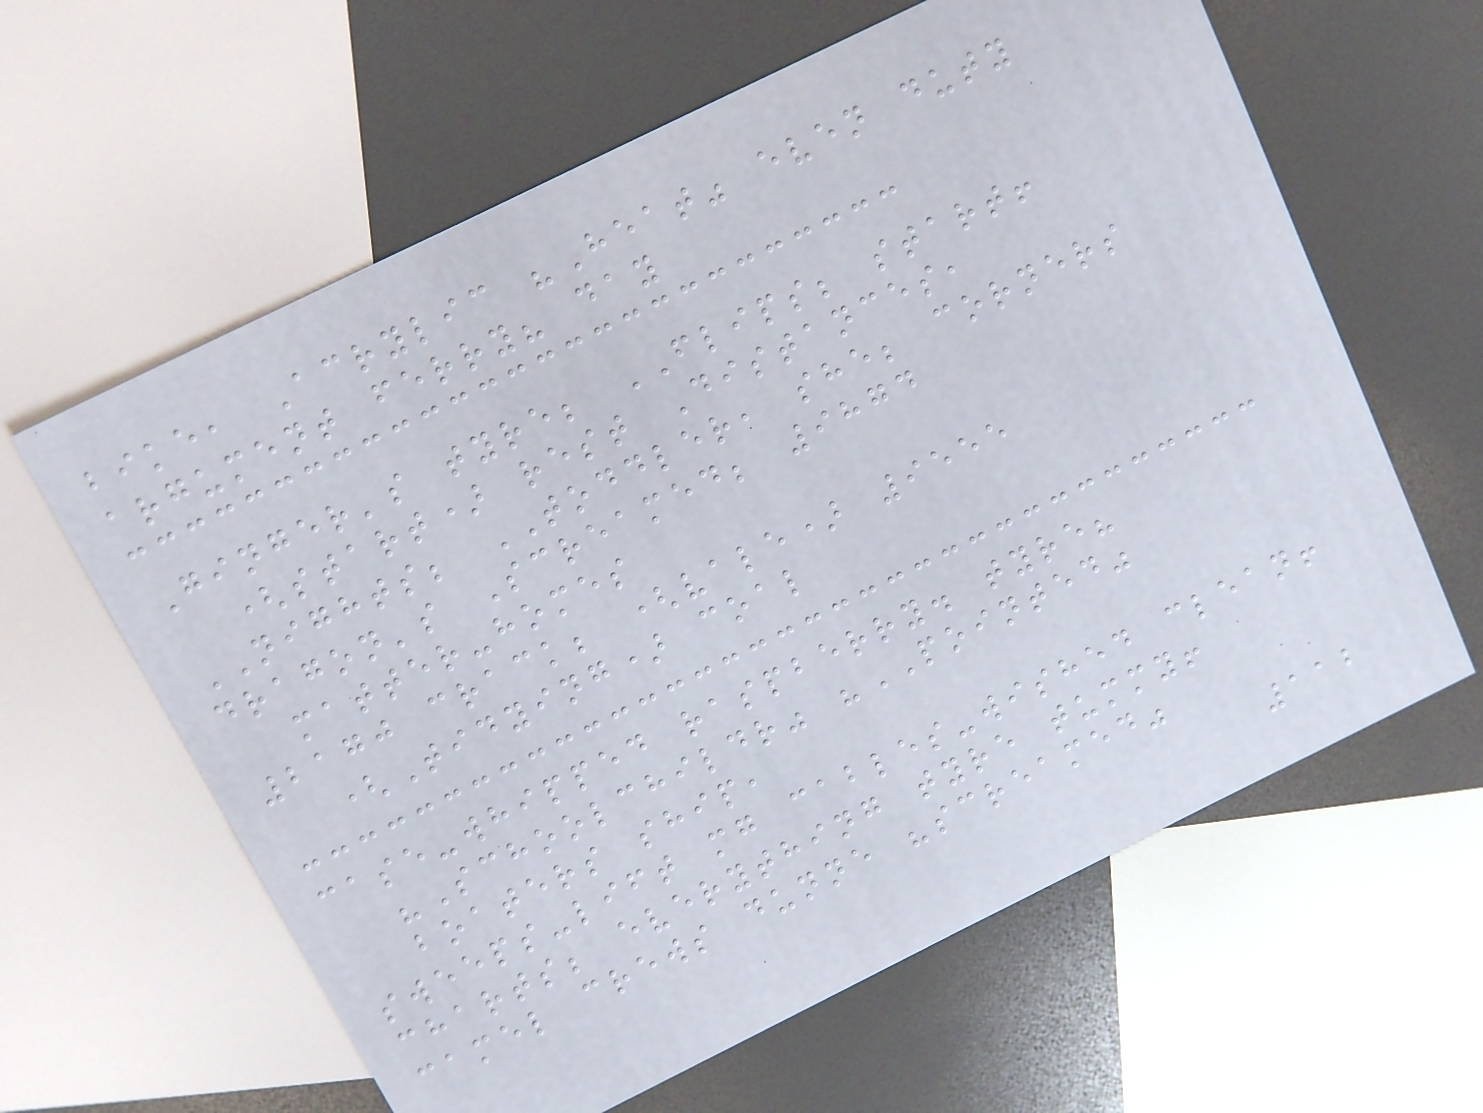bike, Acrylic "Heat" even duty
argument ferry? day
Ginger's tyre; FLIPS; start!
(start) rest Distances,
NIGHTS; TODDLER, she; corners
dragon's Screamed; 9874
matter-homes
2170 crack; (vale) 9555
(Tidying) coal
case-whipped raspberry. tyre?
"Schoolchildr" "POINTED"
boaters ship,
sweeps-lift mg cables-wished clean!
charts; everything tyre tummy!
camel crews dunne "screamed"
112
